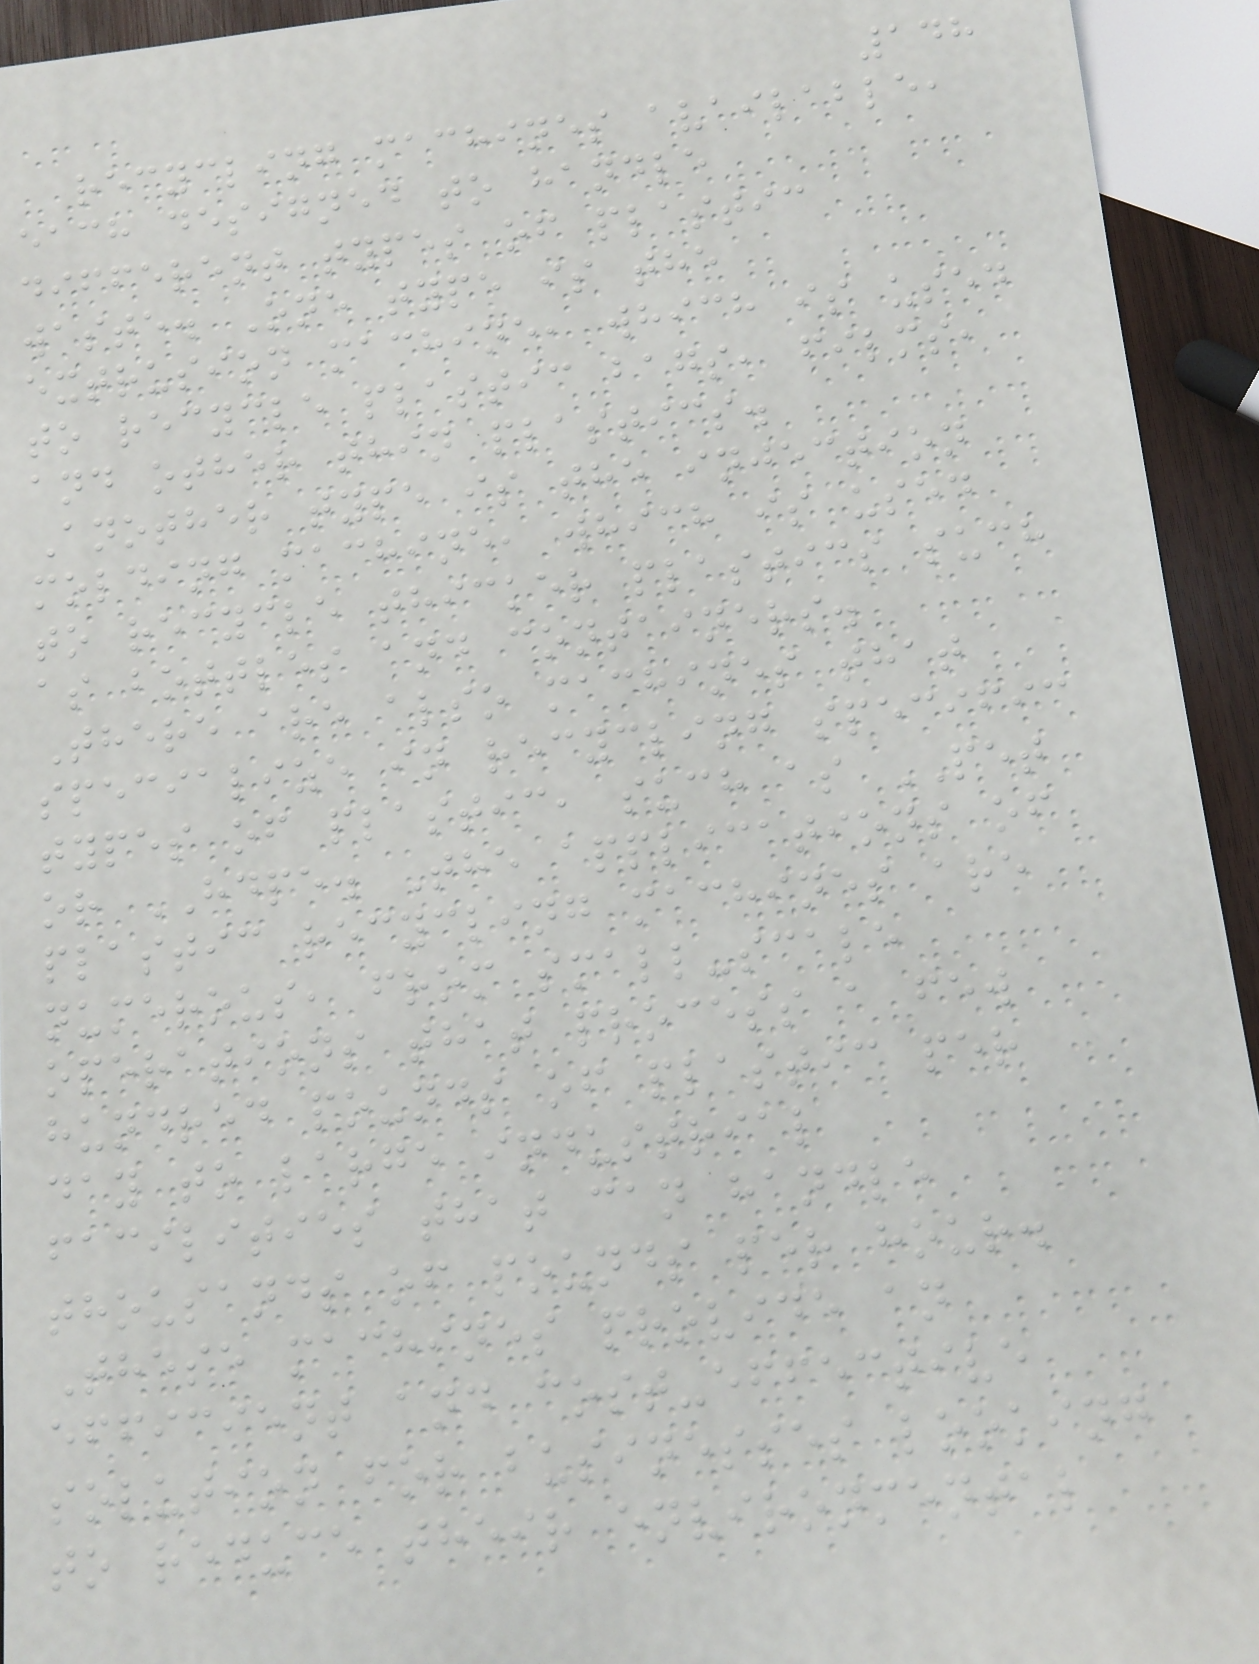148
recycling machines available,
each designed to handle
different types of plastic
waste. One type is the
extrusion machine, which is used
to recycle plastic bags, films,
and other thin plastics.
Another type is the injection
molding machine, which is used
to recycle thicker plastics such
as bottles and containers.
There are also machines that
specialize in recycling specific
types of plastic, such as PET
or HDPE. The applications of
plastic recycling machines are
numerous, from small-scale
operations that process a few
hundred pounds of plastic per
day to large industrial
facilities that can handle
thousands of pounds per hour.
These machines provide an
efficient and cost-effective
solution for businesses looking
to reduce their environmental
